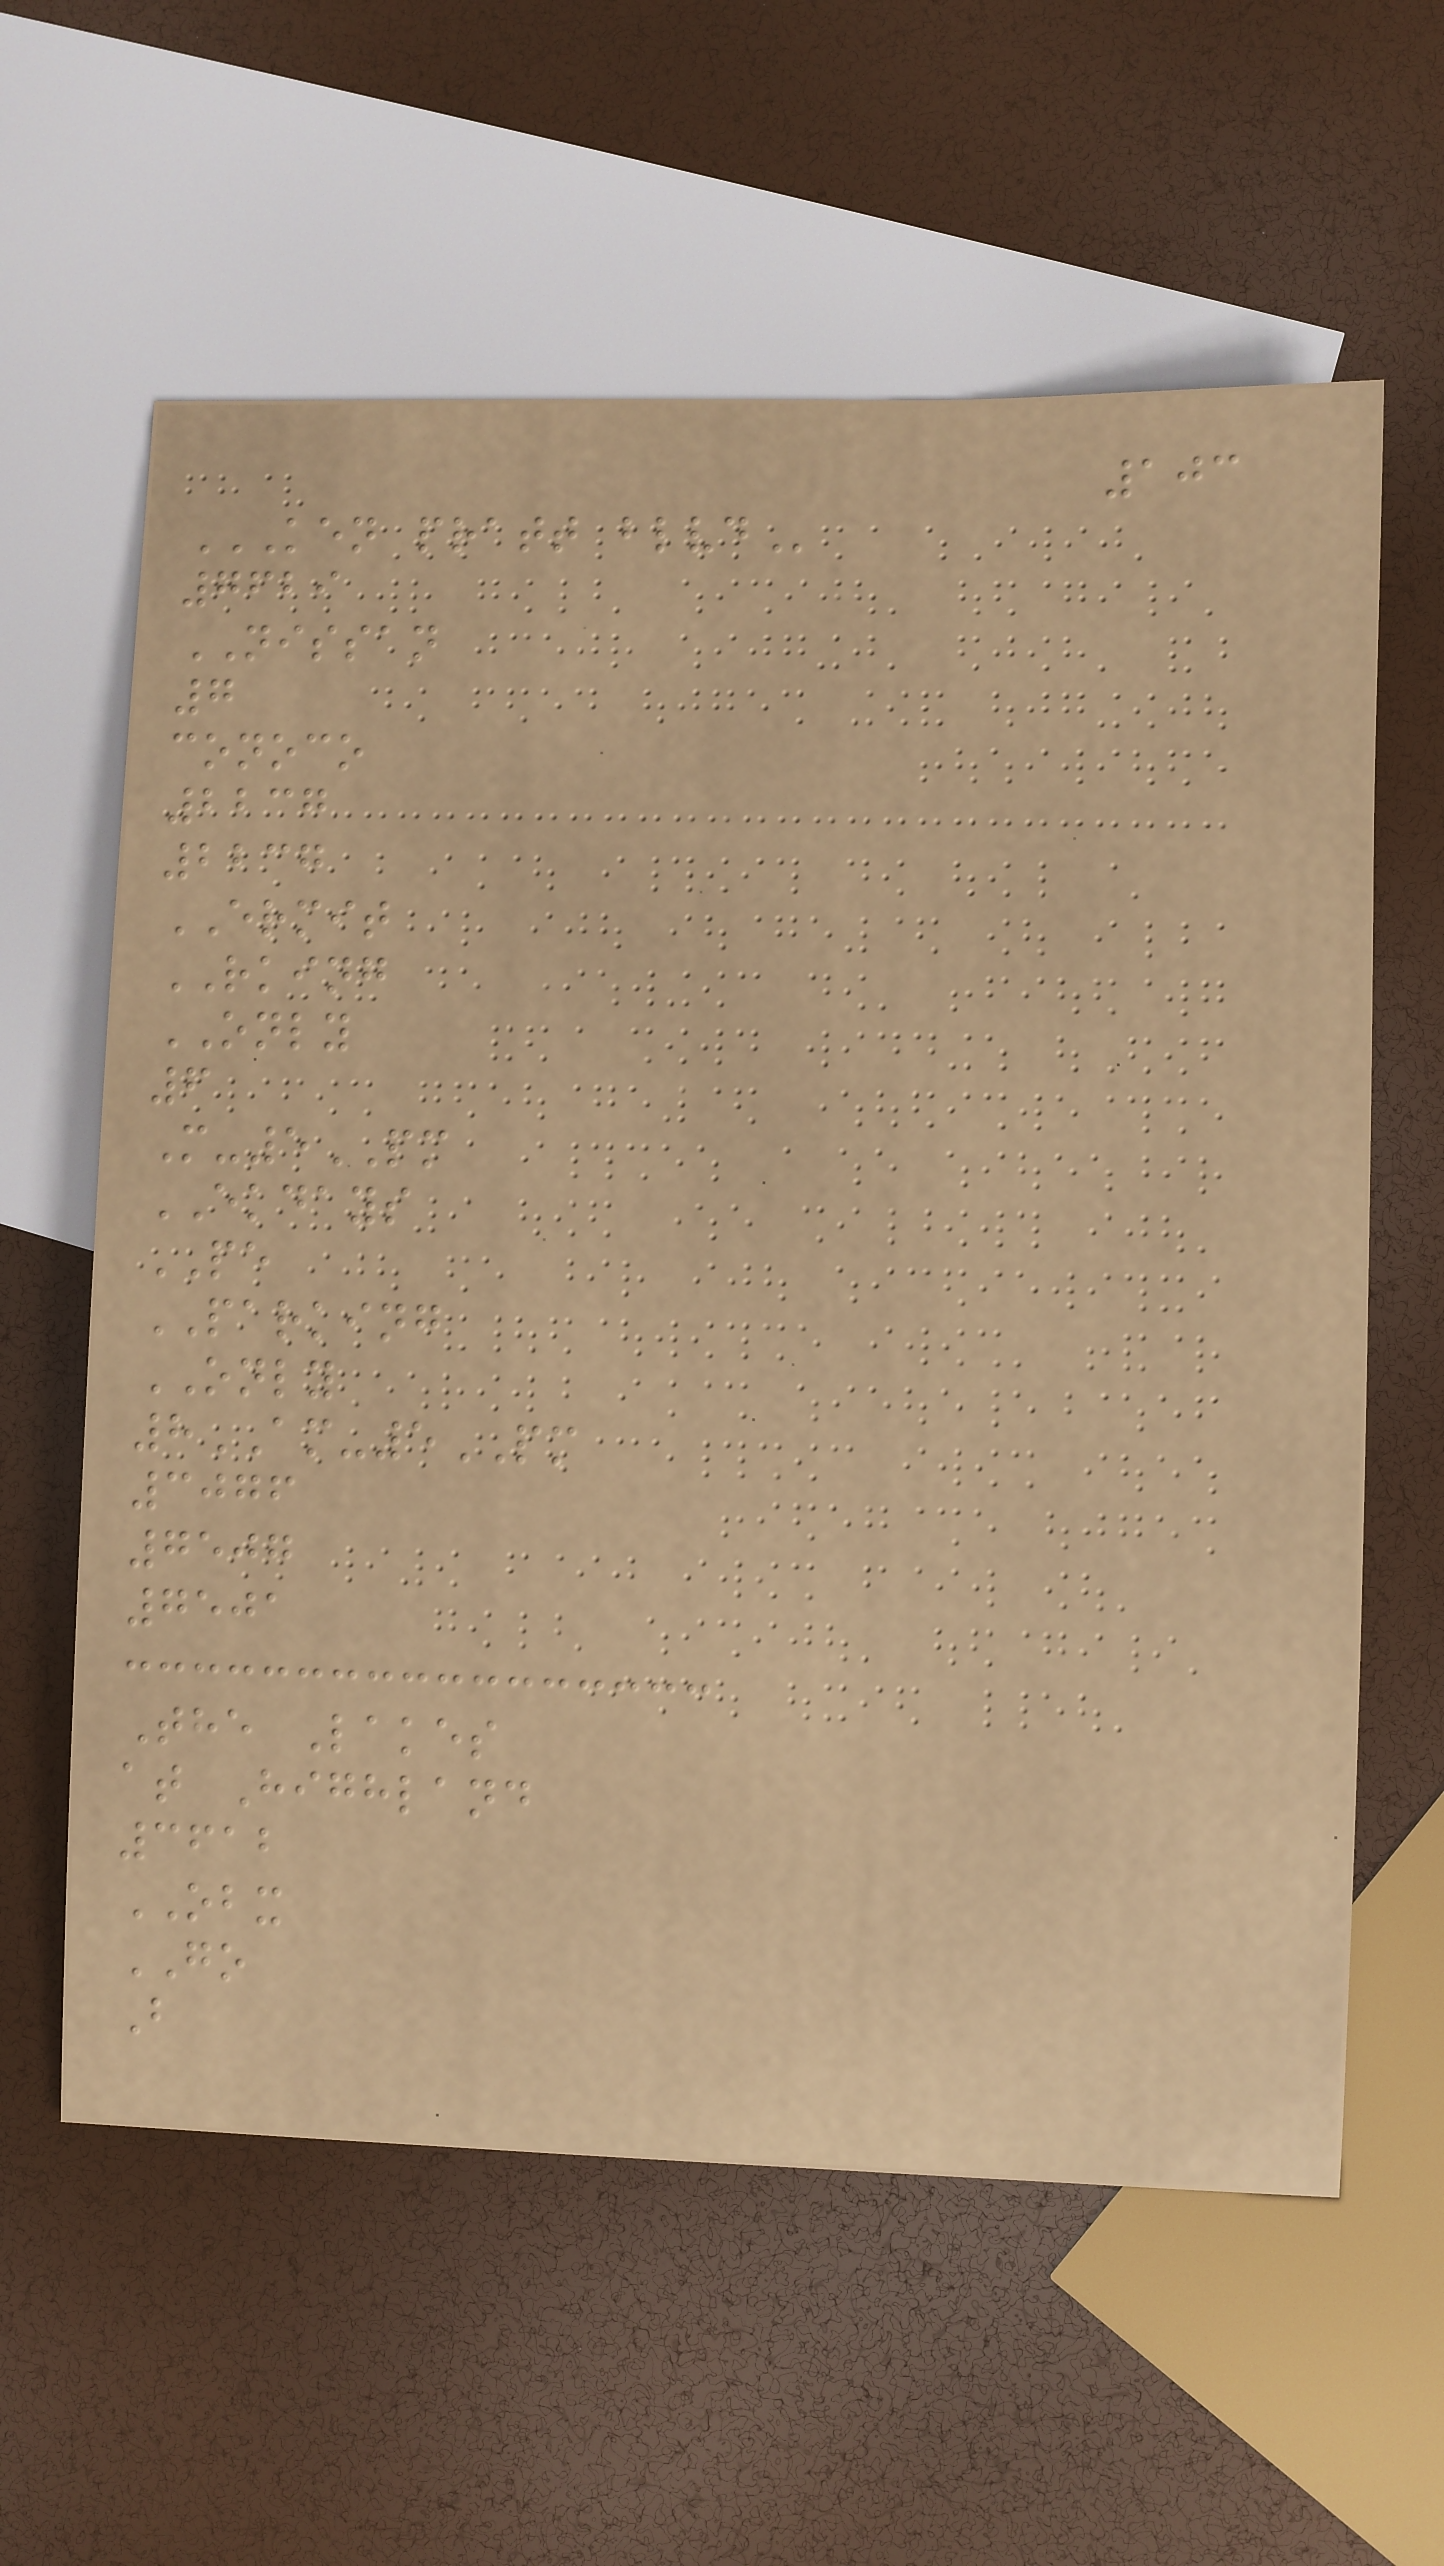103
KEN PRATT BLVD
7629
NISSAN
7
conoco
2237
2237
ERMIT
RKING
ONLY
6
M-5PM
EKDAYS
PE
PARKING
ONLY
8AM-5PM
3076
7507
7501
The Lakes
at Highland
3612
OBX
GO
B
